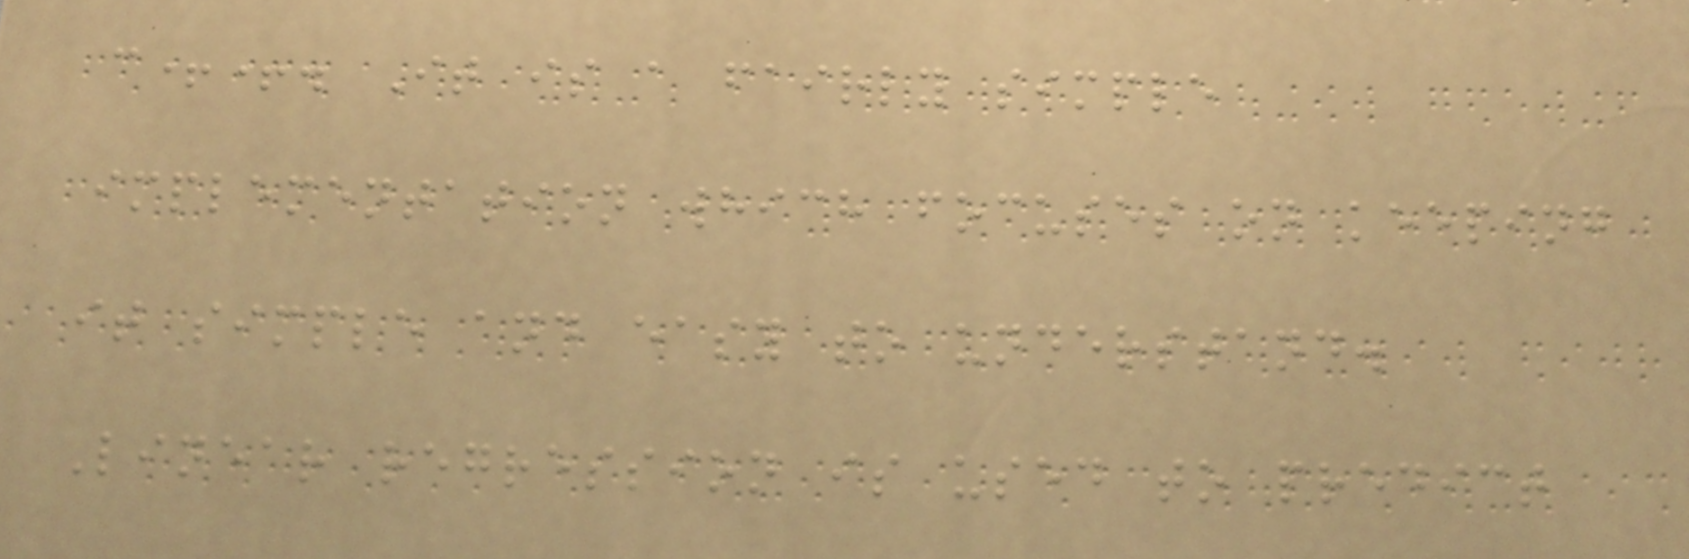c++. It is a fairly simple
implementation which focuses on keeping
it simple and easy to understand.
Linear regression is used to predict
